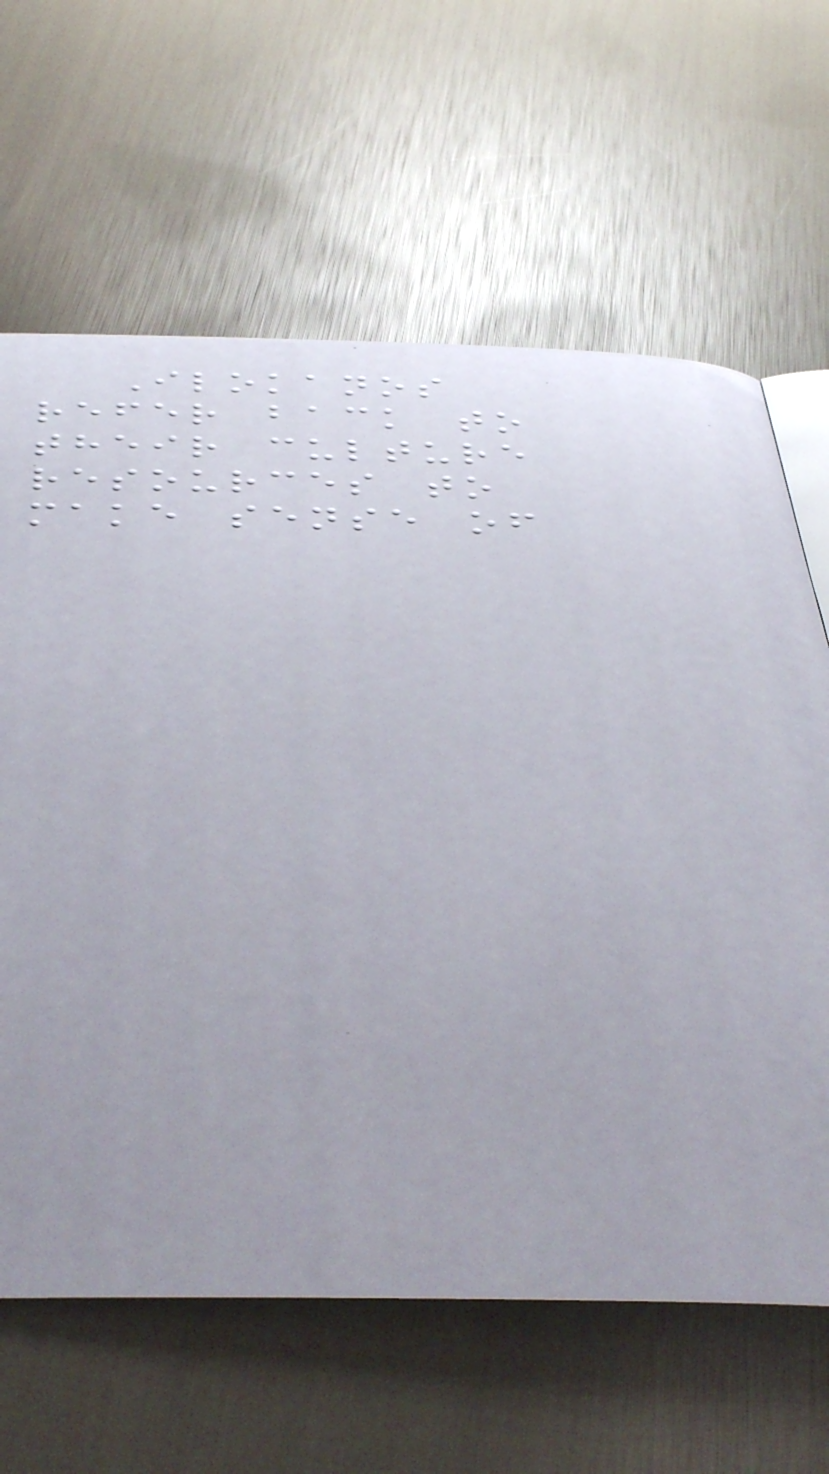Ilokanos
refer back to
their culture
resources to
make sense of
